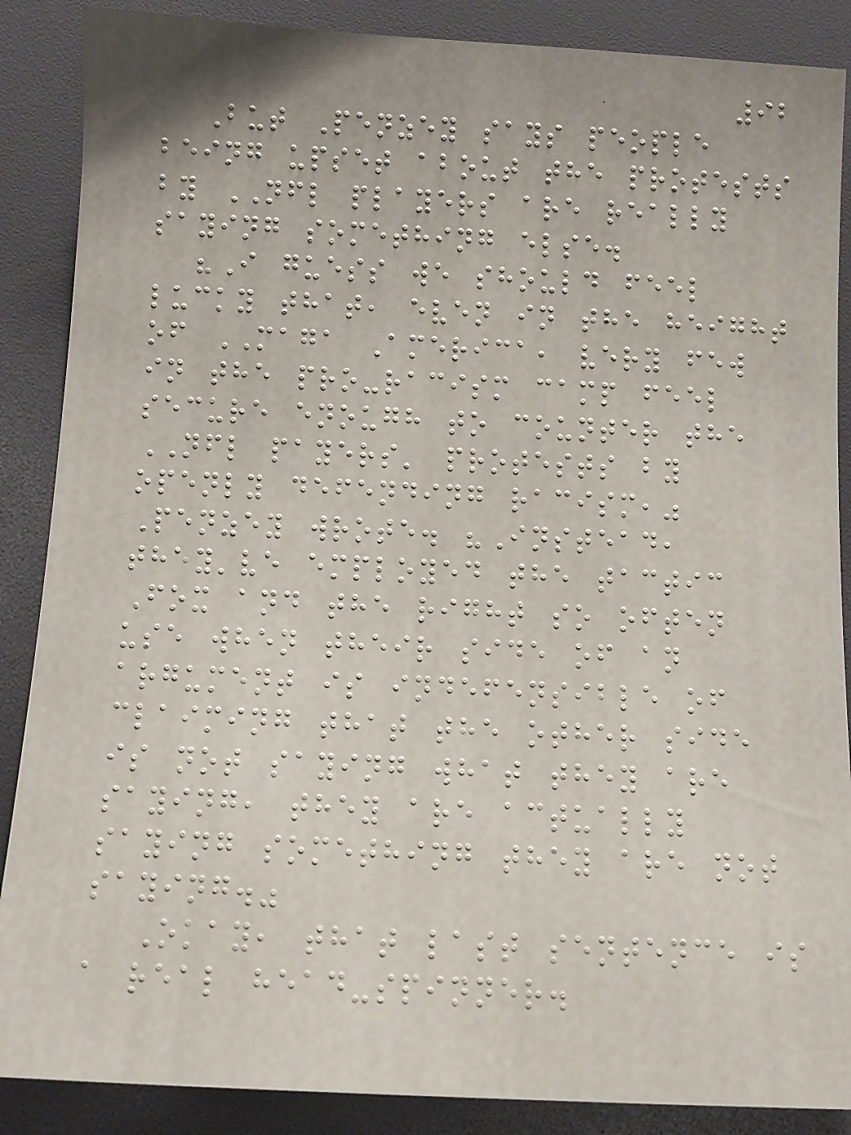92
But Penzey says people
being upset about the protests
by NFL players are really
saying something else.
"I guess we should feel
lucky that, even in the height
of MAGA America, very few
in the pro-racism camp feel
secure enough to counter the
NFL payers' protests by
openly defending racism,"
Penzey wrote. "Instead,
they've employed the tactic
Fox and the right so often
use when their side of an
argument is indefensible of
claiming that the other side
is not saying what they are
saying, they are actually
saying something they are not
saying."
Okay, that last sentence is
a real head-spinner.
